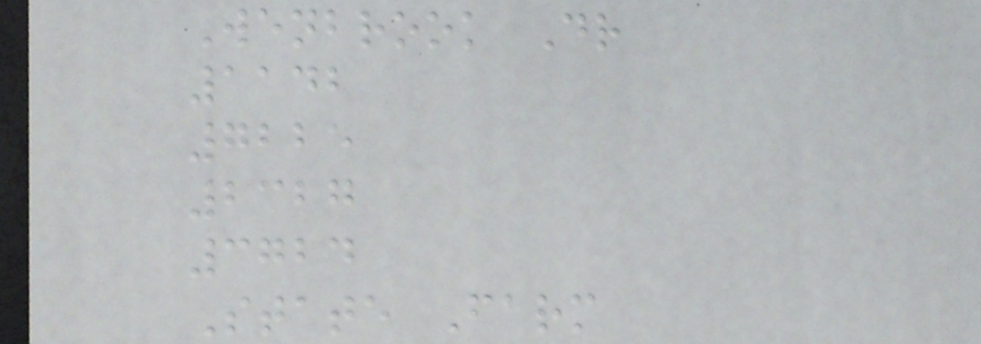Wenbrook Dr
1142
7225
2327
3724
State Farm
